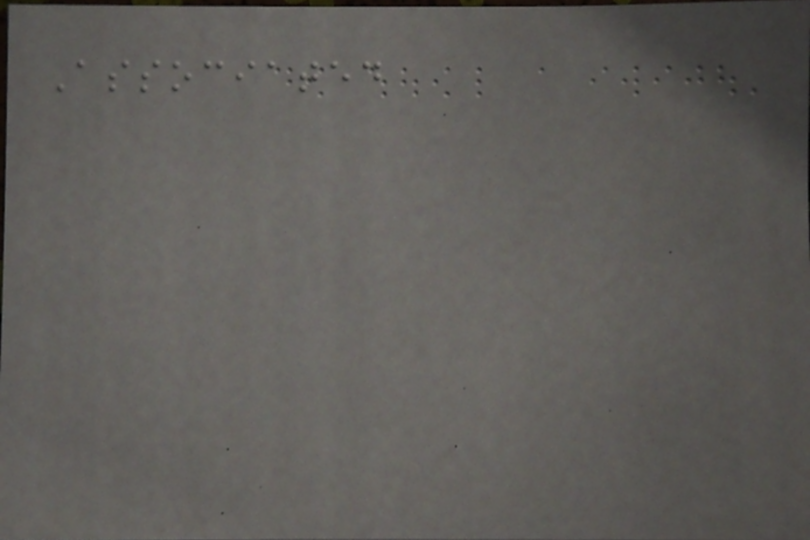Associated
